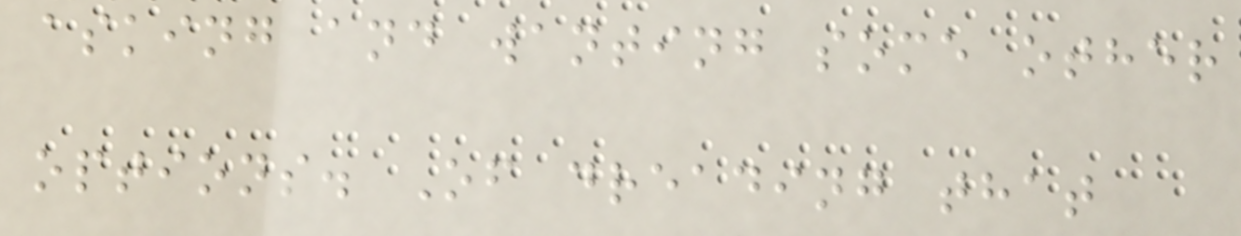asking and wanting some other
options. Of dreading that
